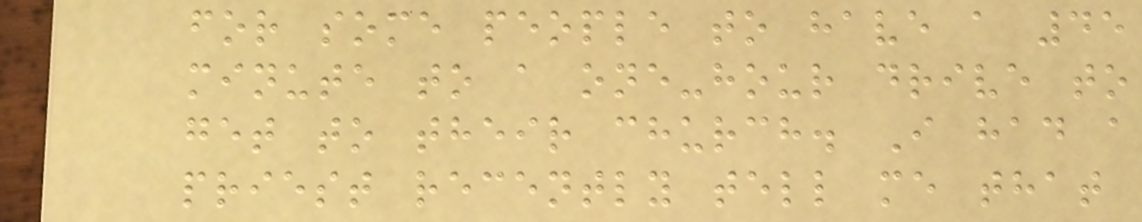for some people to have a 45
minute to a one-hour drive to
get to their church. I had a
priest recently tell me that
